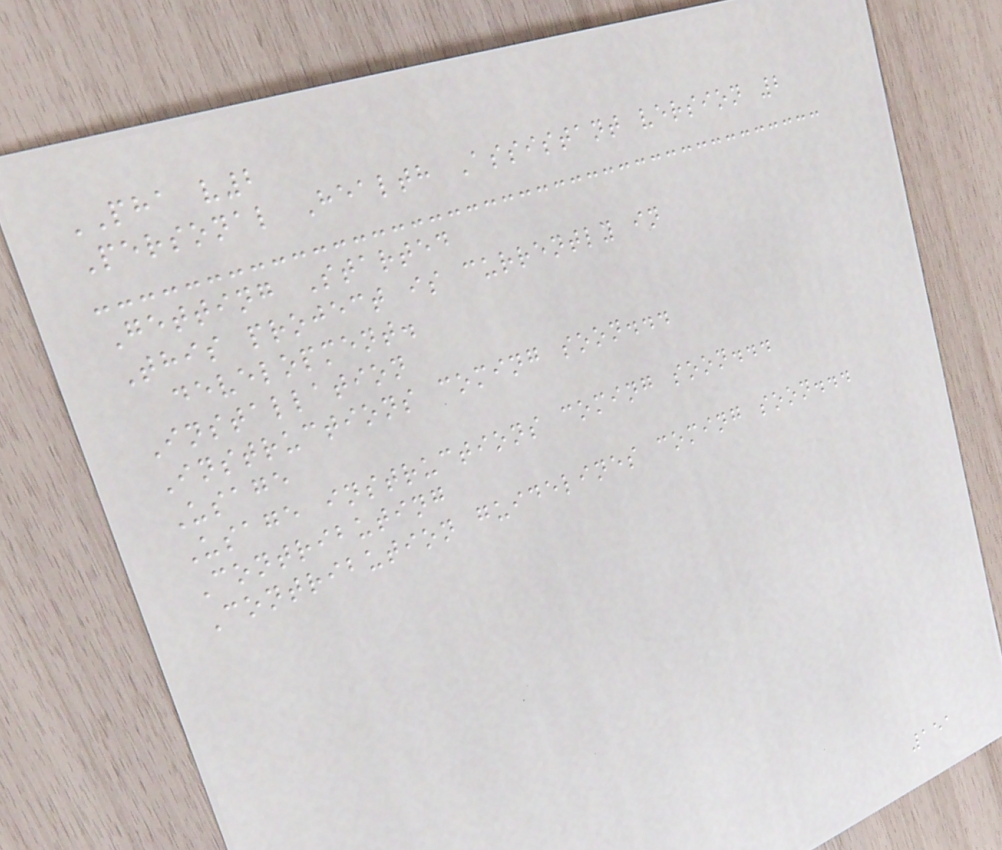PHA v2
Personal Health Assistant version 2
Getting Started
This project is currently in
development.
Installation
Instructions coming soon...
Usage
Usage instructions coming soon...
Contributing
Contribution guidelines coming soon...
151
